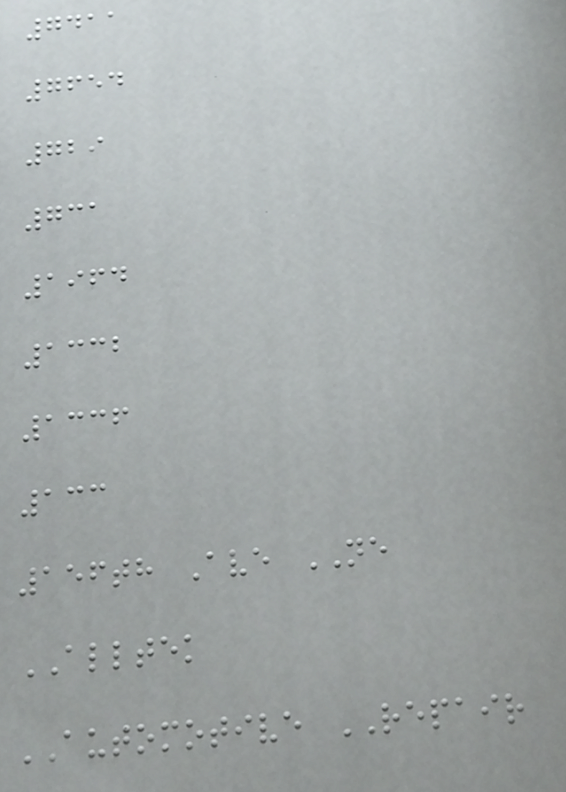7411
7654
729
731
1964
1332
1336
133
156th Ave NE
ALLTEK
AUTOMOTIVE REPAIR
